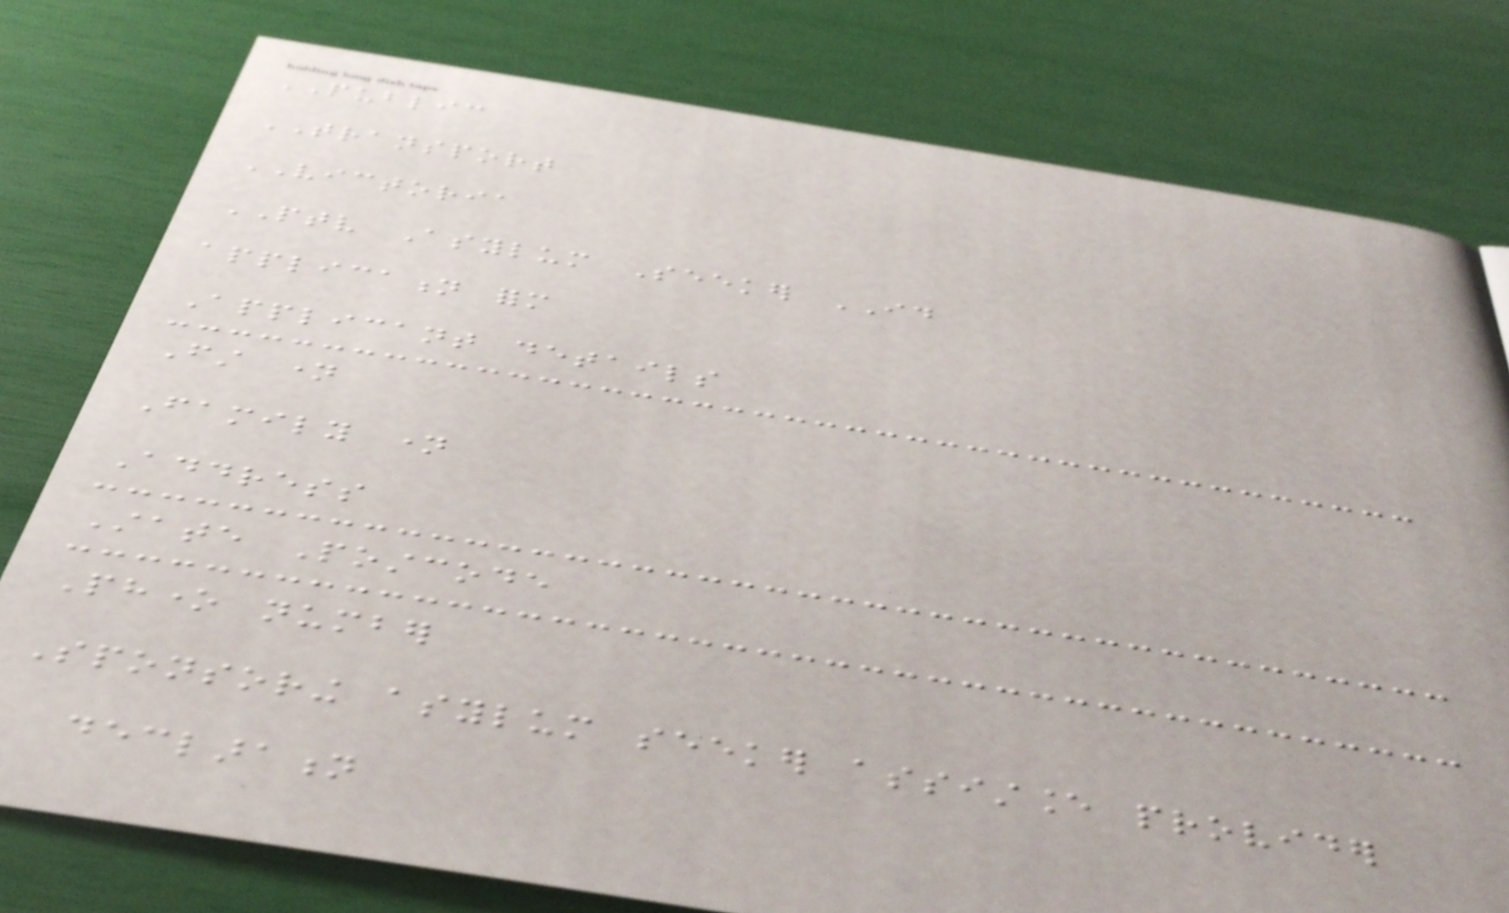PUBLIC
TRANSPORT
VICTORIA
PTV Asylum Seeker ID
application form
Applicant details
First name
Family name
Address
State Postcode
Phone number
Sponsoring asylum seeker assistance provider
declaration
